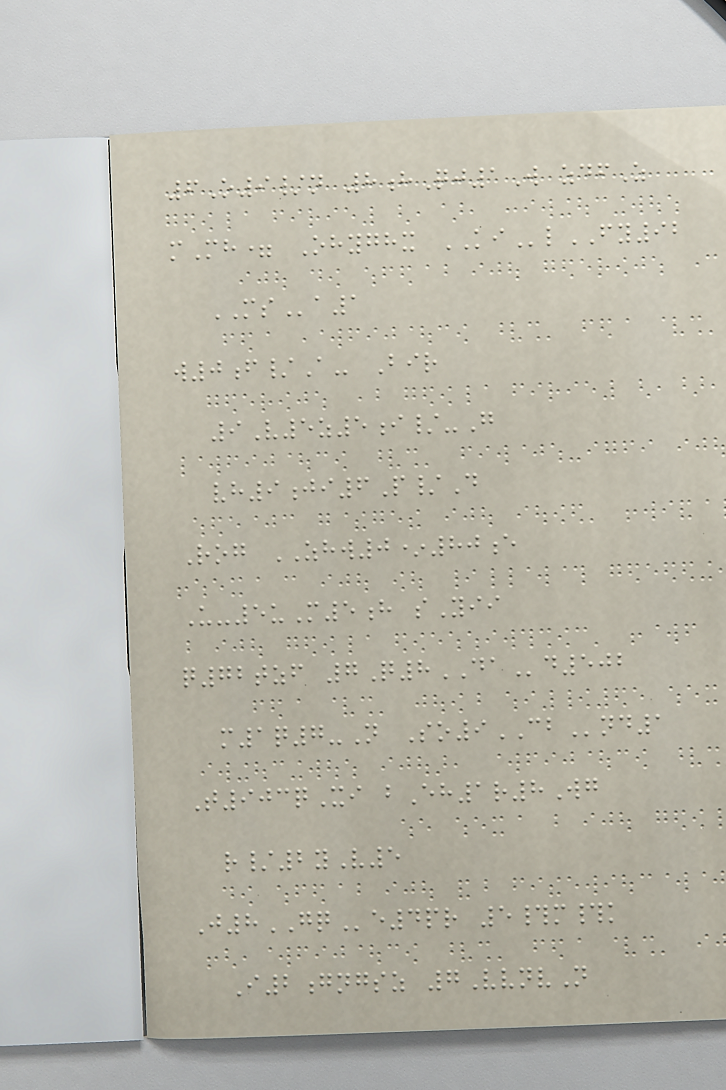6O9/n 8hQj1W zdfZ
mMh= Ohyghx KIlFY92
MSa1
w0f/A- Bir
9V5z5i/-G
vh9ji6P/D
Rog ZHW0*80e
U-5uM5h sYii
q72tzf 7Q8DAd502
m1q7-N So9CBnd1
T903qXi bEh1r8Wg
r/2yV5
J8GQe4pr 5#m#k
I2gngsz 7VvnvN
